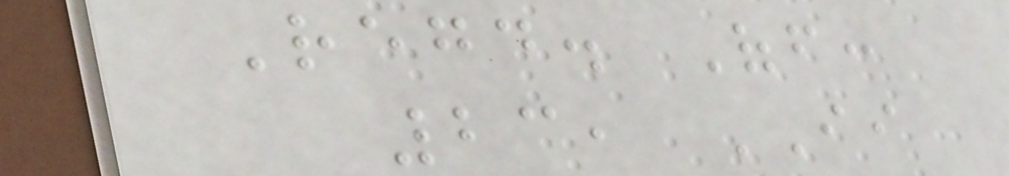Regd. Off:
23, II
